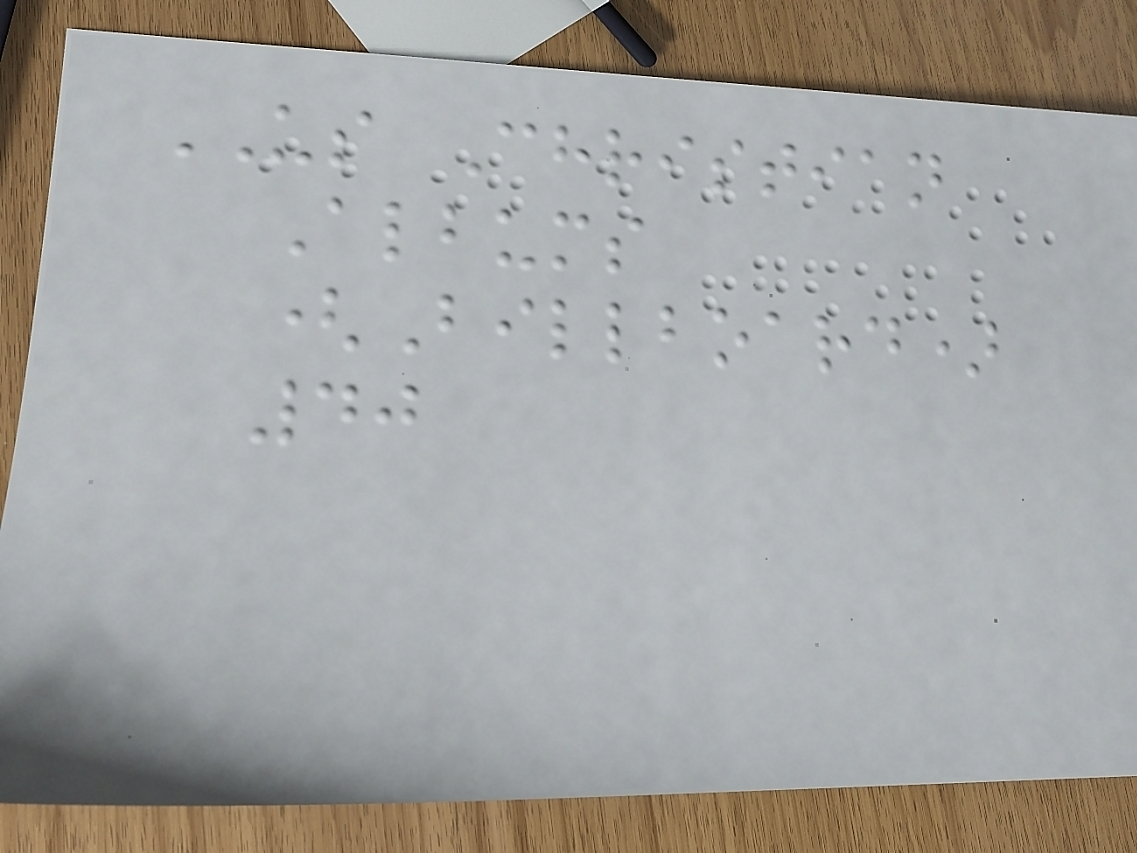US Christian
Albums
(Billboard)
40
